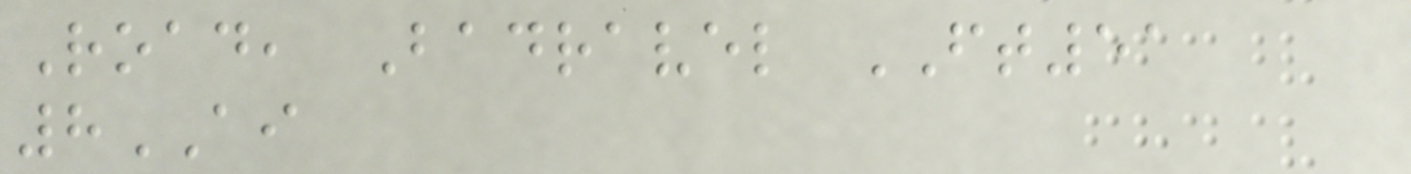Road, Badravel FT51
8AI
